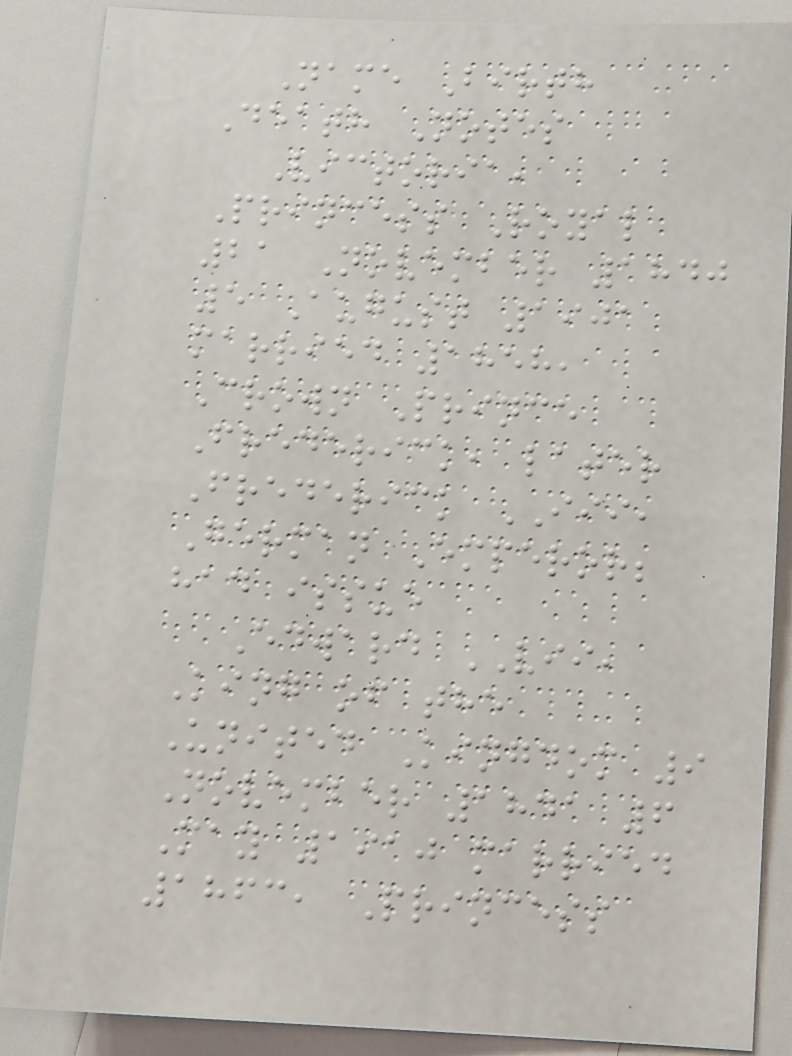Name Birth
Death Notes
Victoria,
Princess Royal
21 November 1840
5 August 1901
married 1858,
Crown Prince
Frederick, later
Frederick III,
German Emperor;
had issue
Edward VII,
King of the
United Kingdom 9
November 1841 6
May 1910 married
1863, Princess
